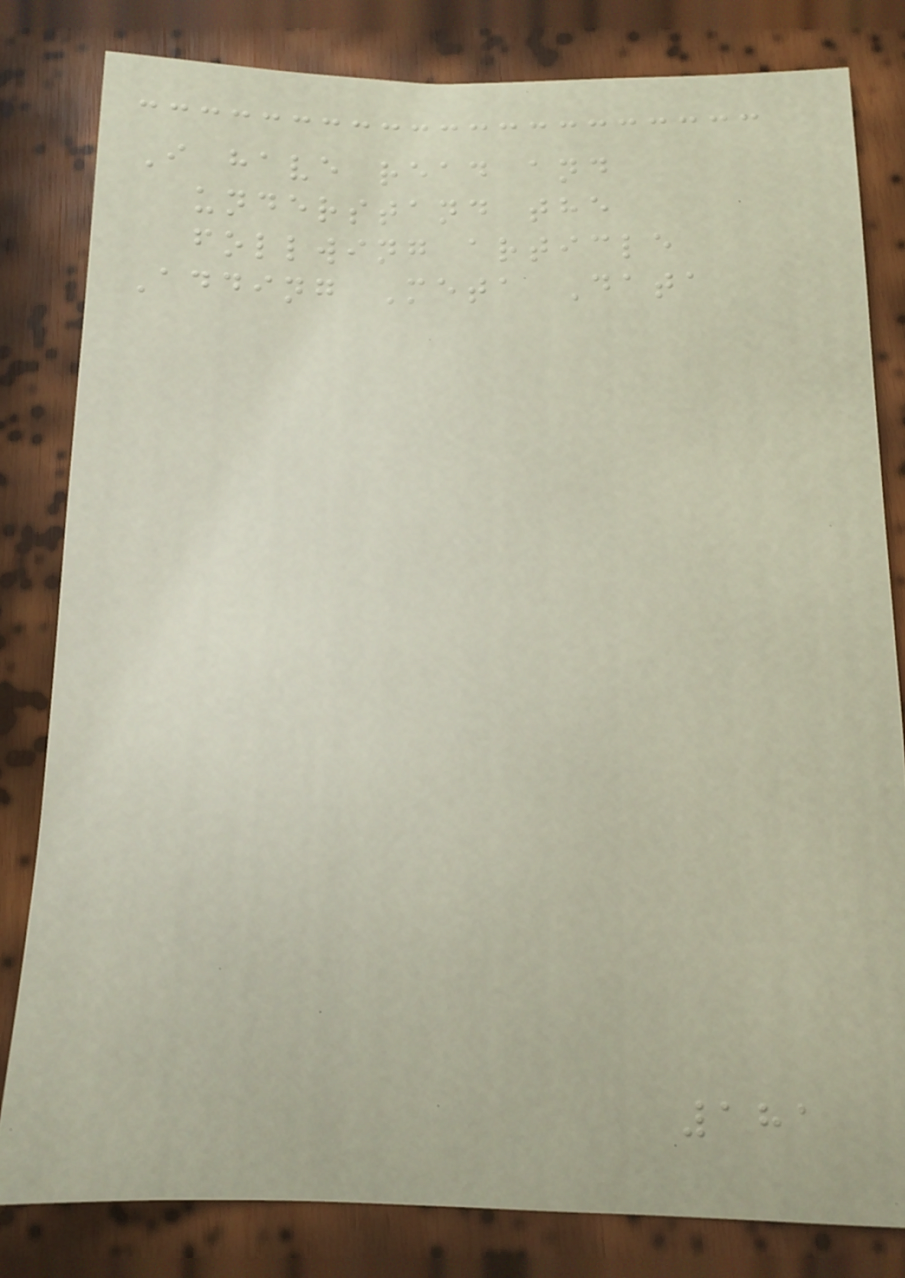I have read and
understand the
follwing article
Adding Meta Data
181
